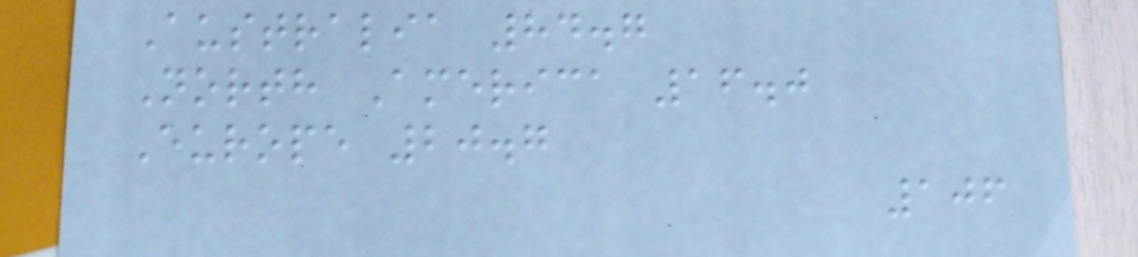Australia 84.7
North America 16.0
Europe 20.7
106
